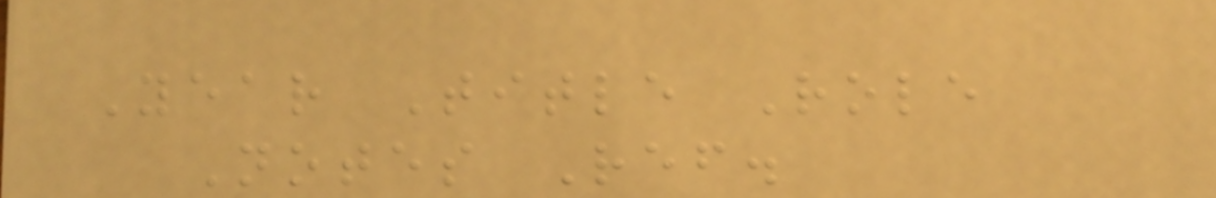Year Title Role
Notes Ref.
